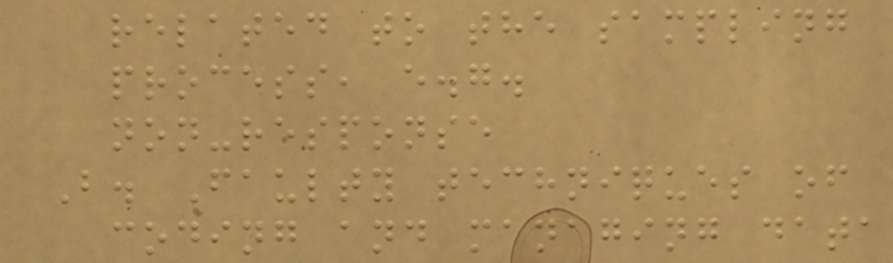related to the sampling
process, e.g.
non-response
B. Faulty techniques of
coding and managing data
